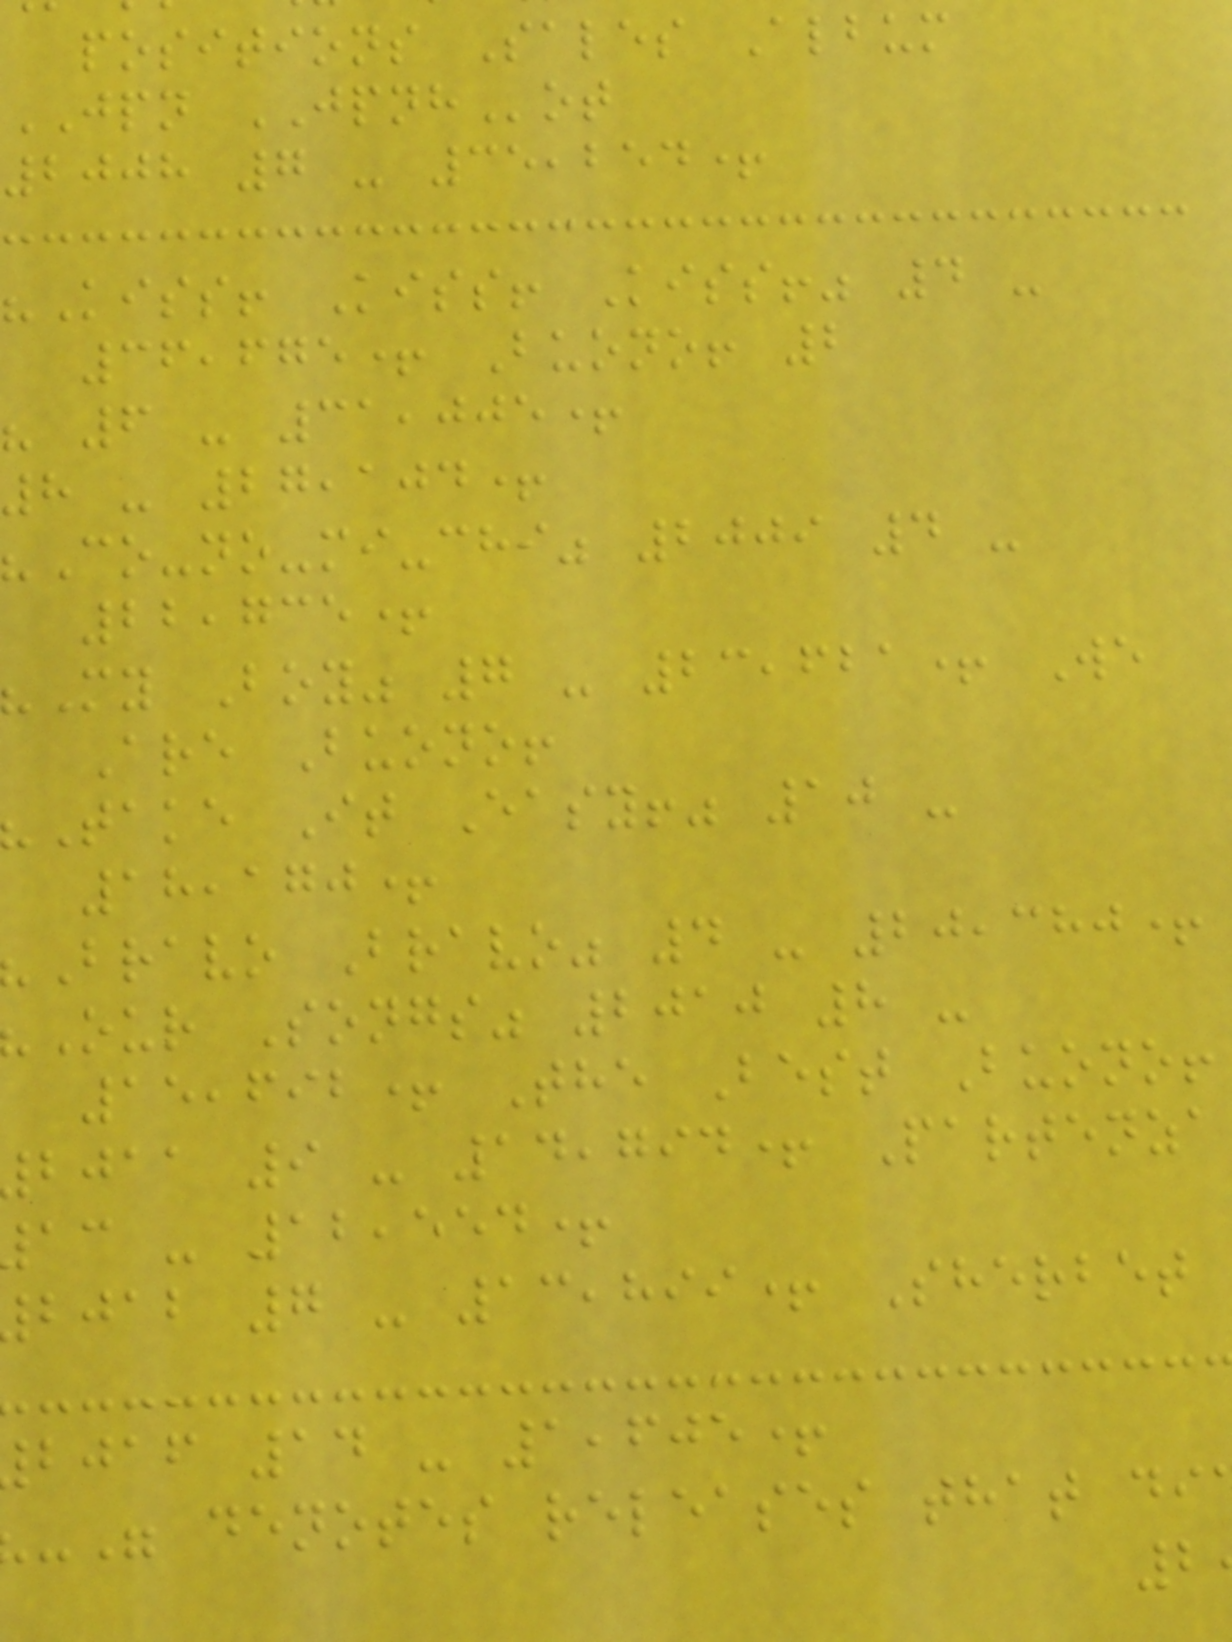positions Sales Album
JPN JPNHot
2008 7 - 35,254+
"Kiss! Kiss! Kiss!" 4 -
36,675+ Buono! 2
" 6 - 31,005+
8 - 27,104+
"Co-no-mi-chi" 2009 4 -
22,735+
My Boy" 7 - 23,621+ We
Are Buono!
Take It Easy!" 10 -
18,170+
Bravo Bravo" 4 - 20,380+
Our Songs" 2010 8 -
15,692+ The Best Buono!
bjaa 9 - 14,794+ Partenza
ac - 12,554+
bjab 7 - 13,899+ Sherbet
bjaf 14 - 1,605+
-" denotes releases that di
